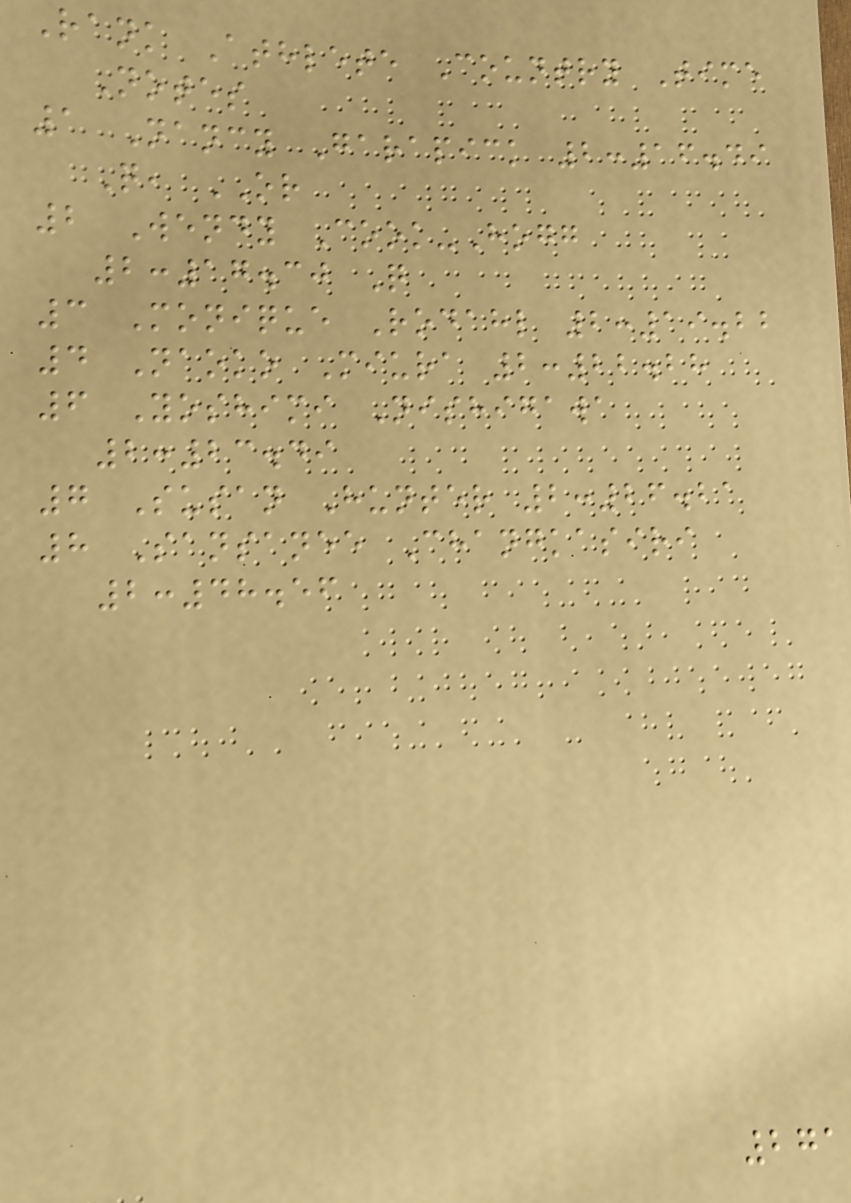Rank Athlete Country Time
Notes
1 Nancy Garapick 2:16.49
Q, OR
2 Wendy Cook-Hogg
2:17.30 Q
3 Monique Rodahl 2:19.22
4 Naoko Miura 2:22.28
6 Yoshimi Nishigawa
2:23.49
7 Susan Hunter 2:26.21
8 Sansanee Changkasiri
2:48.56
271
